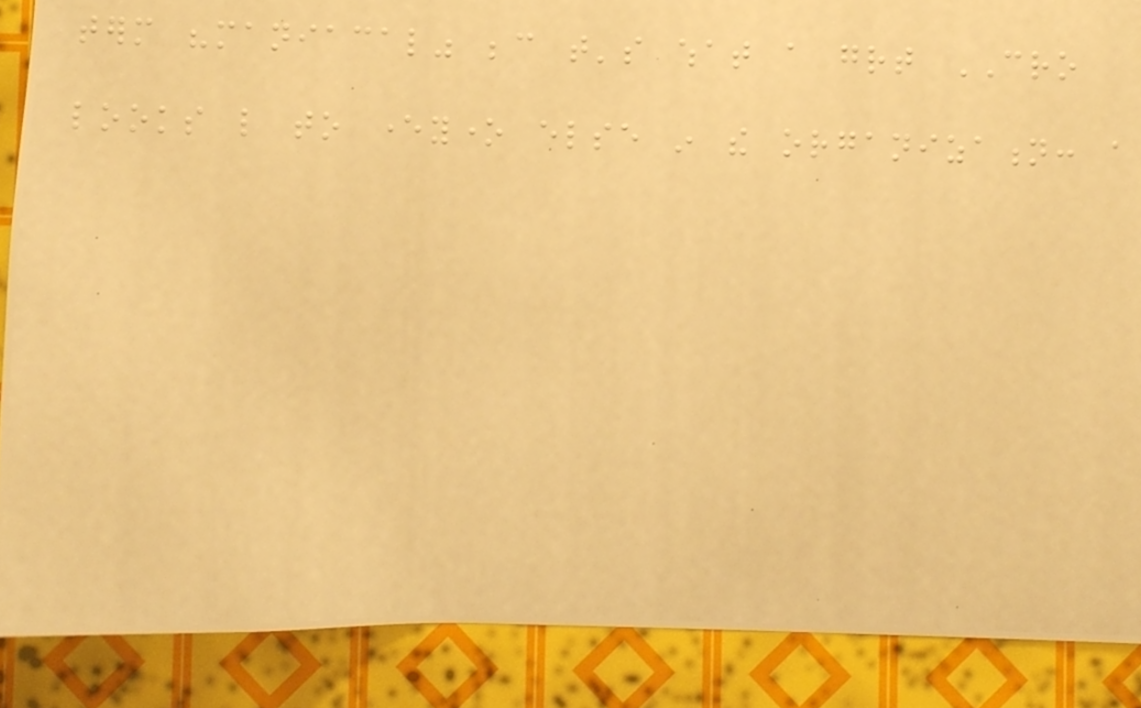term "maniacal" because that's what a great CRO
looks like to everyone else in the organization: a
